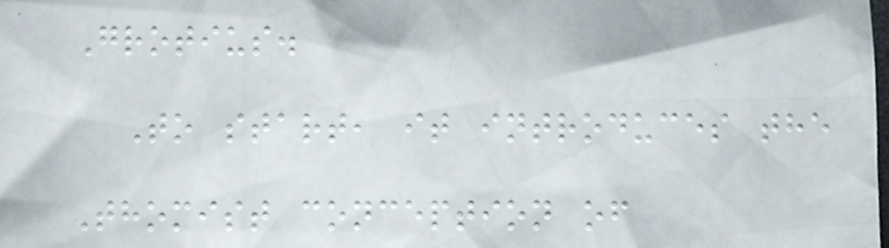Grotius.
To start, it introduces the
Thomist conception of
